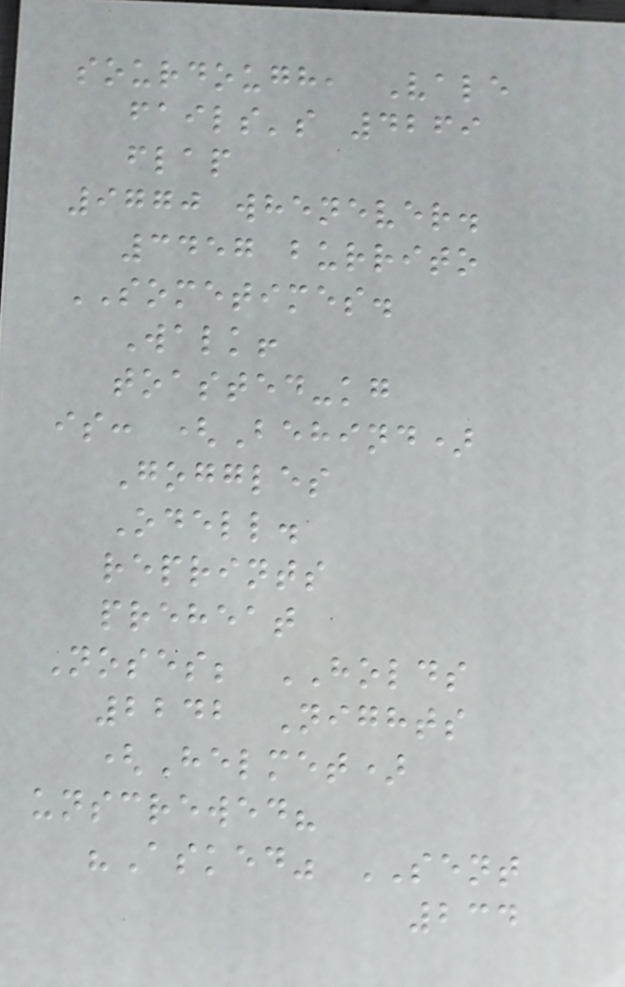sourdough, Vale
fails's 4269
flap
9770 whenever.
3457 burrito
SOMETIMES.
Walk!
toasted-kg
is: (Behind)
Goggles
Odell.
reprints
preheat
Noses; HOLDS
2242 Nights
(Helmet)
unscrewed?
"Asked" SENT
234
